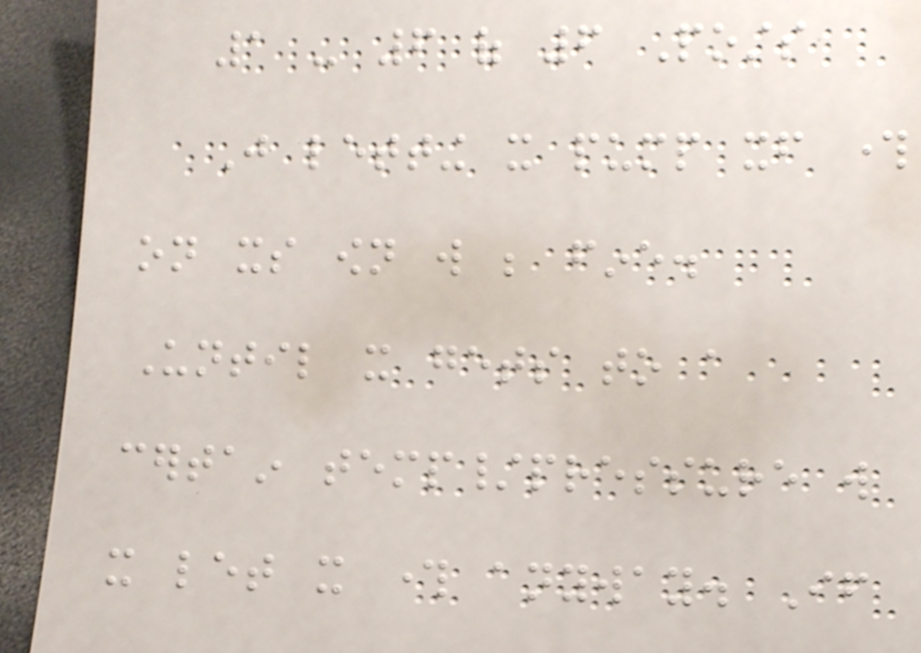1 - 6 of 6 Posts
Just letting it pump itself through
on its own will be fine.
Until it gets to a
certain temp/pressure will
it let it through anyway. If
